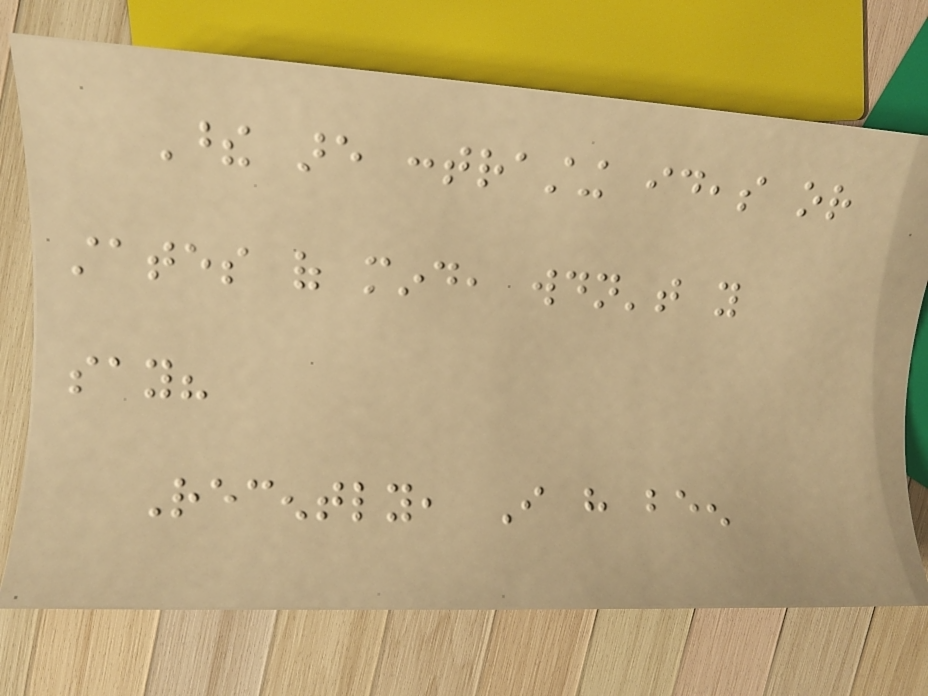These are contrasting ideas or
states of mind, wouldn't you
say?
Recently, I have been
